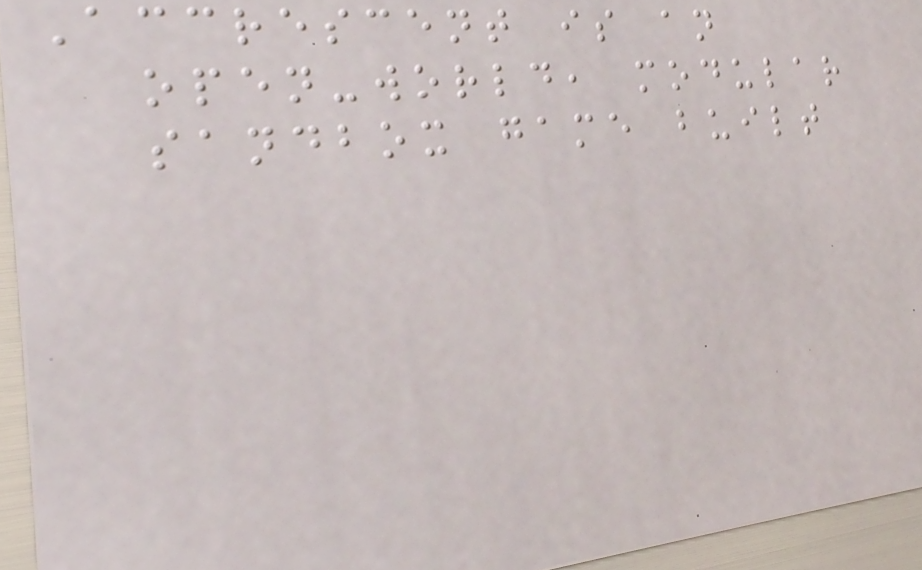Accrescent is an
open-world, modular
sandbox game built
